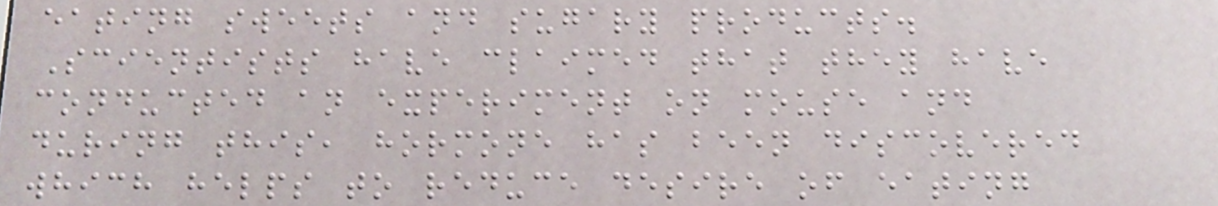eating sweets and sugary products.
Scientists have claimed that they have
conducted an experiment on mouse and
during this, hormone has been discovered
which helps to reduce desire of eating
